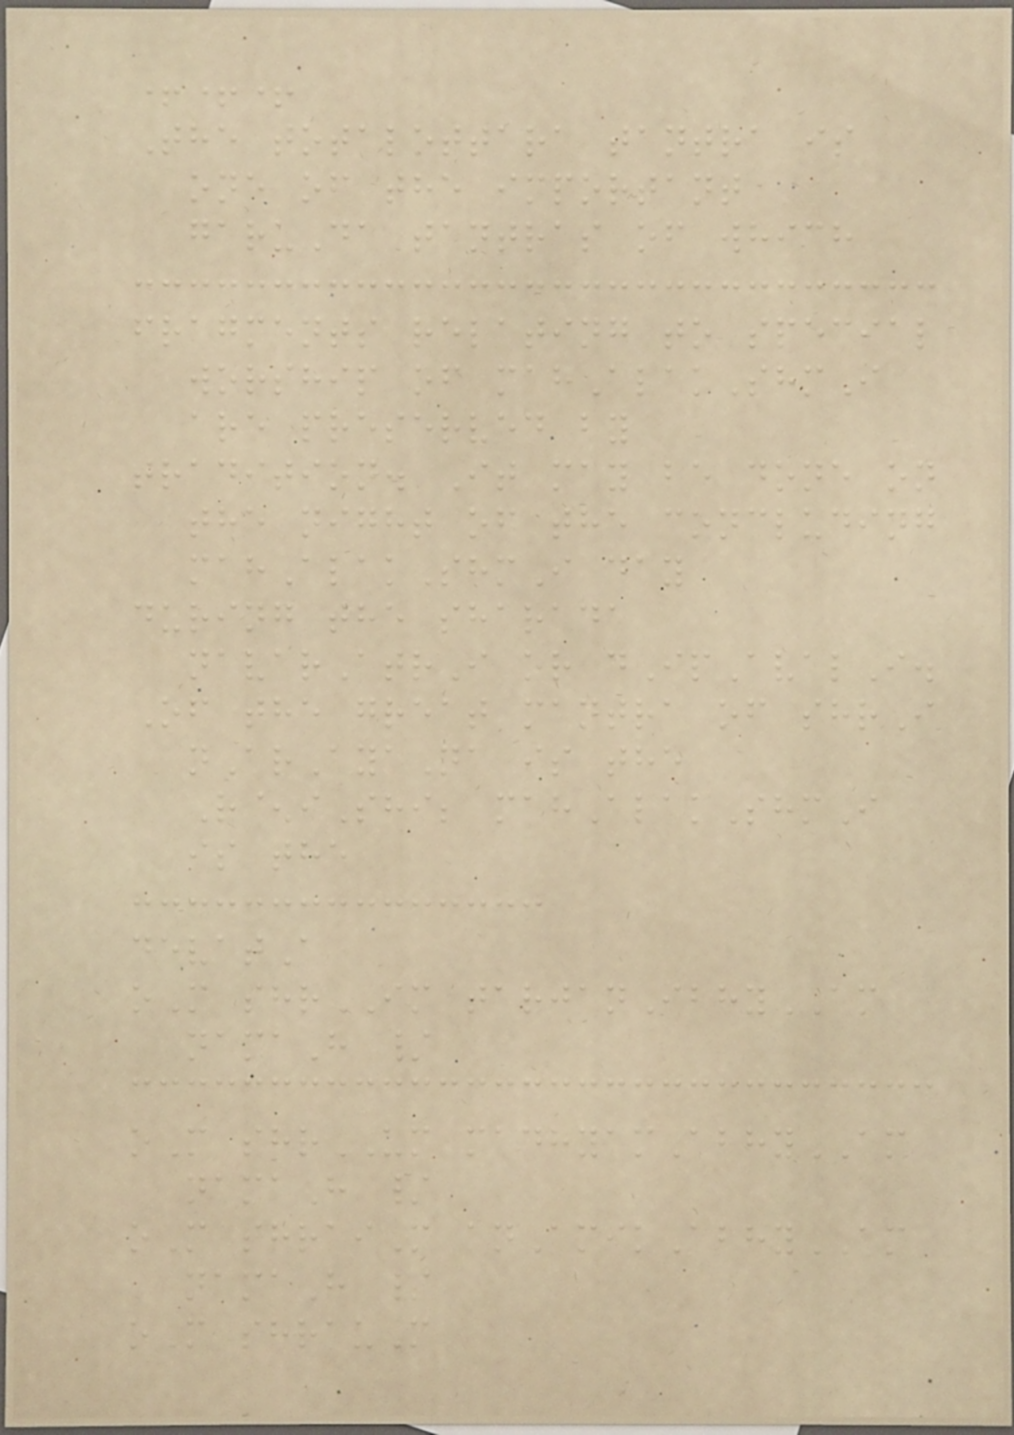+++
The totalottara tantra is
one of the important
garuDa tantras of which
fragments relating to special
worship of mahAlakShmI
are preserved by
tradition. It may be done on
the night of the concluding
mahAlakShmI day
during the sharada
navarAtrI or dIpAvalI.
Of the great mantra of shrI
nArAyaNa is the
R^iShi; mahAlakShmI
is the
devatA
oM shrIM tarjanIbhyAM
namaH /
oM shrUM madhyamAbhyAM
namaH /
oM shraiM anAmikAbhyAM
namaH /
oM shrauM
